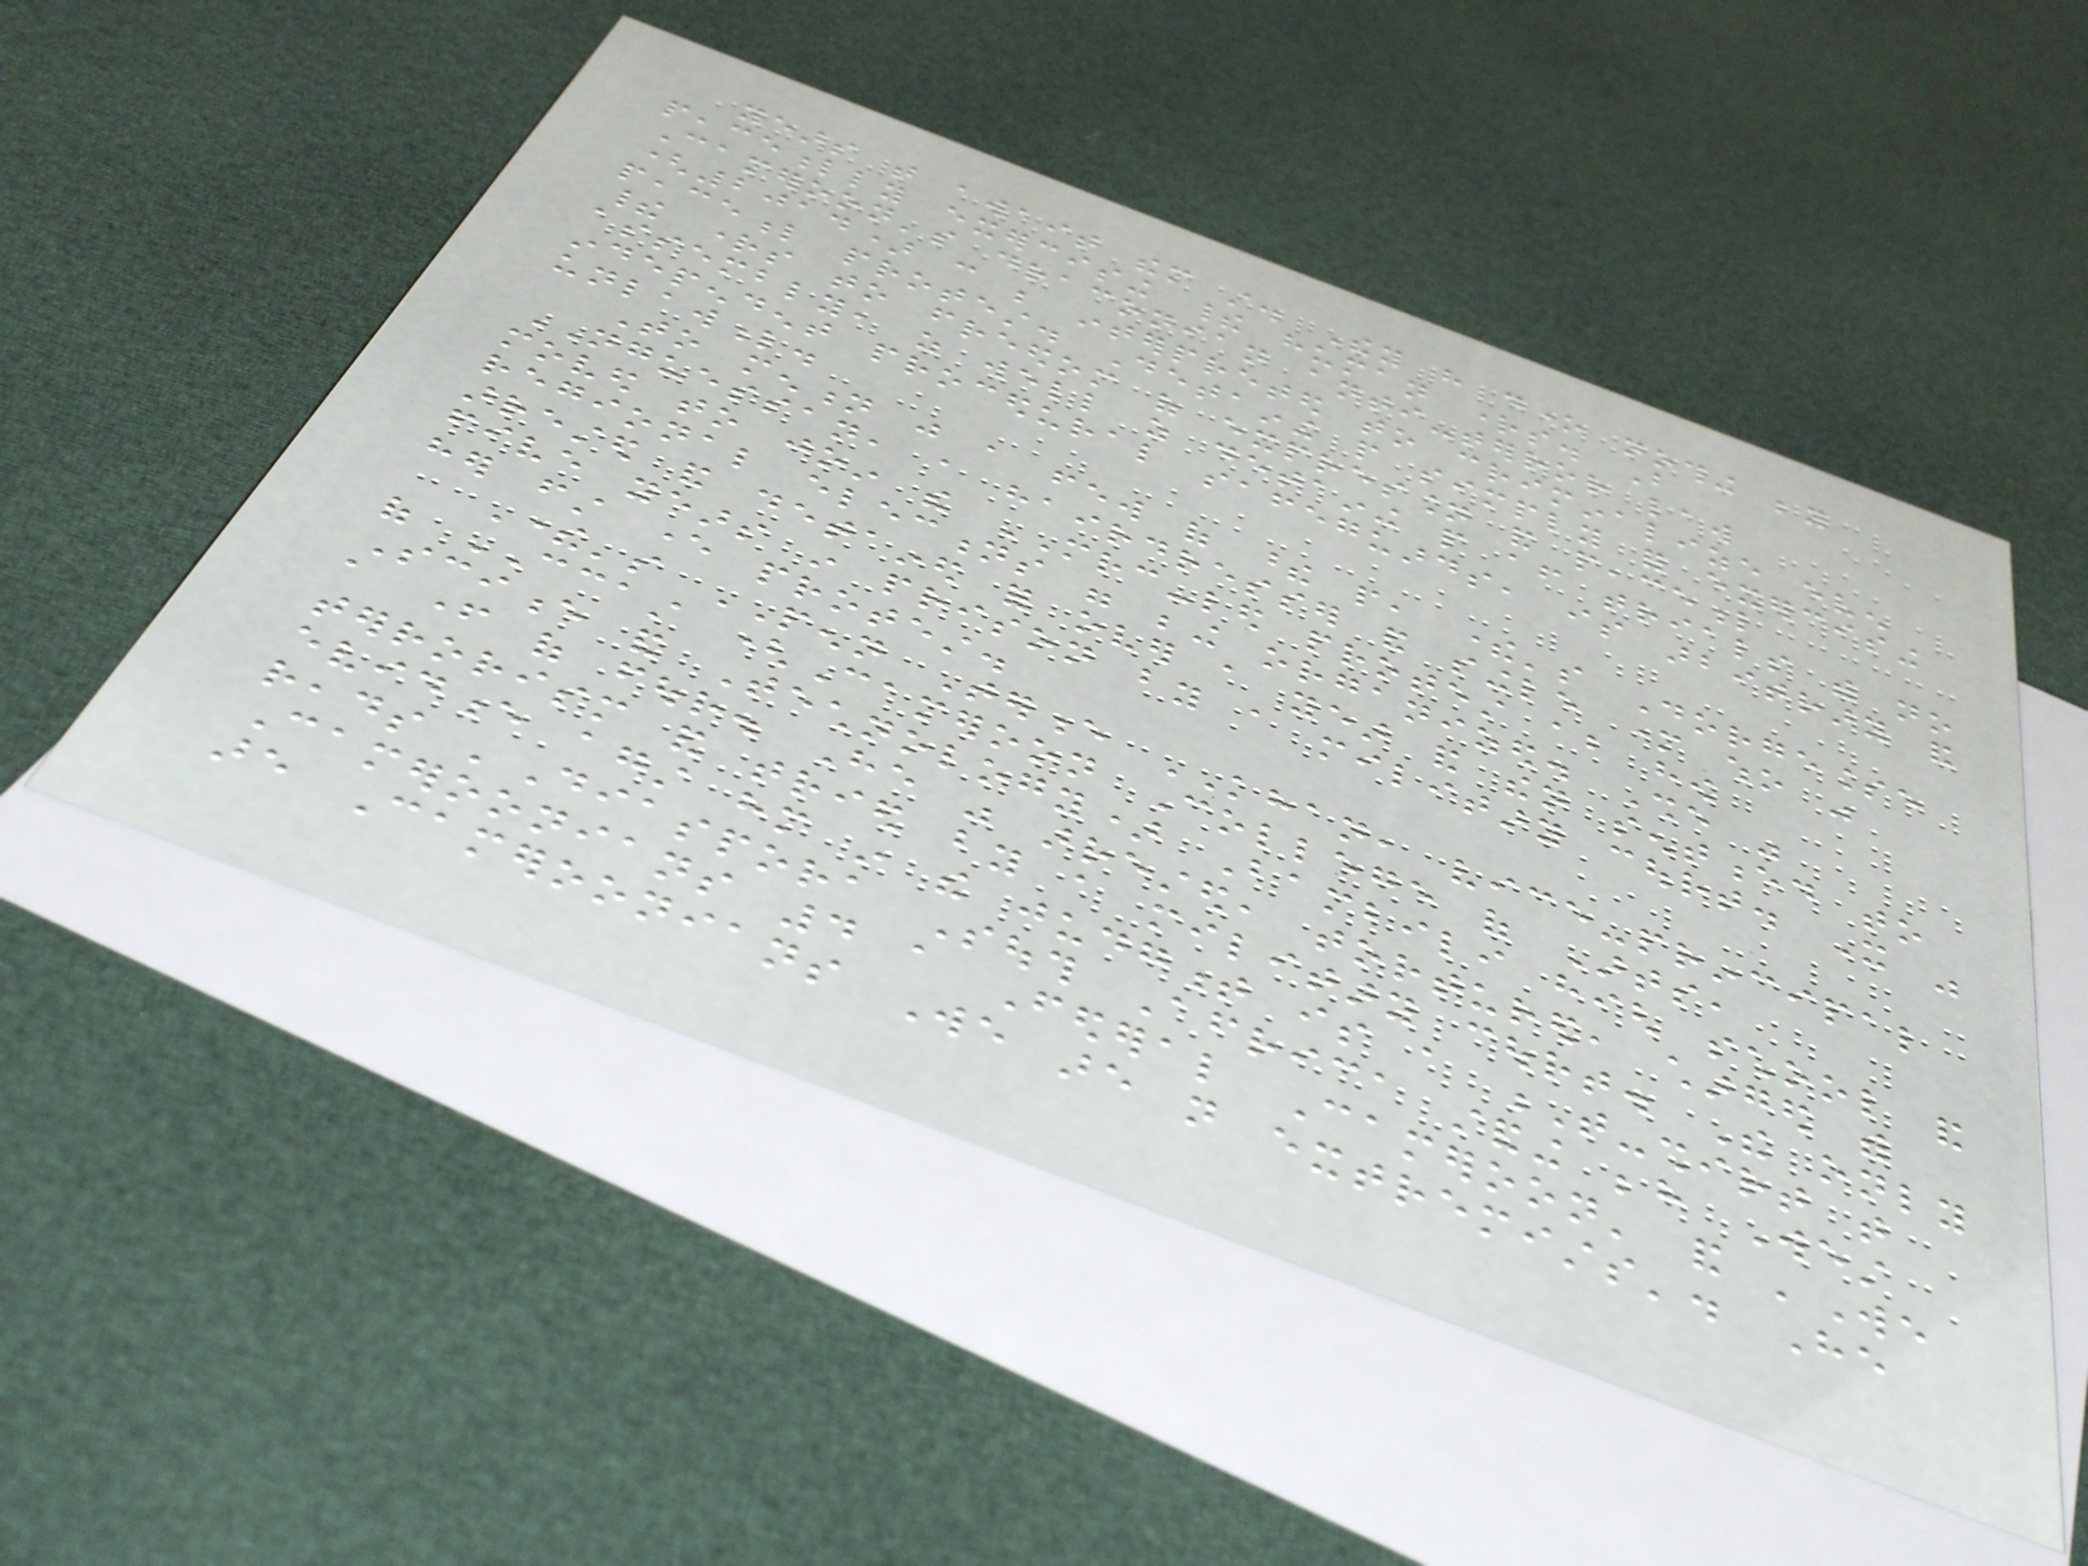years that await them still. They have done nothing beyond
peacefully exercising their human rights. But
Cameroon's draconian anti-terror law
(2014) can be interpreted to criminalize even
peaceful protest. Detaining people simply for exercising
their rights to freedom of expression and peaceful
assembly, as well as detaining people after trials with no
independent procedural safeguards, is arbitrary and
unlawful.
To mention just a few of these people, there's Dorgelesse
NGUESSAN, a hairdresser and single mother who was
moved to join the MRC-led protest about how
regional elections were being organized. She was
arrested and detained for over a year and then sentenced to
five years in prison by a military court. It was
her first ever protest.
There's PENN Terence KHAN, vice-principal
of CCAST (Cameroon College of Arts,
Science and Technology) Bambili high school and
a father of four. He was arrested, tortured, charged with
terrorism and tried by a military court. The only
evidence against him in the judgment is a T-shirt that
reads 'Diaspora South Africa standing behind West
Cameroonians 4 a Federal Cameroon' and 'We
are Cameroonians We are not extremists'. He
